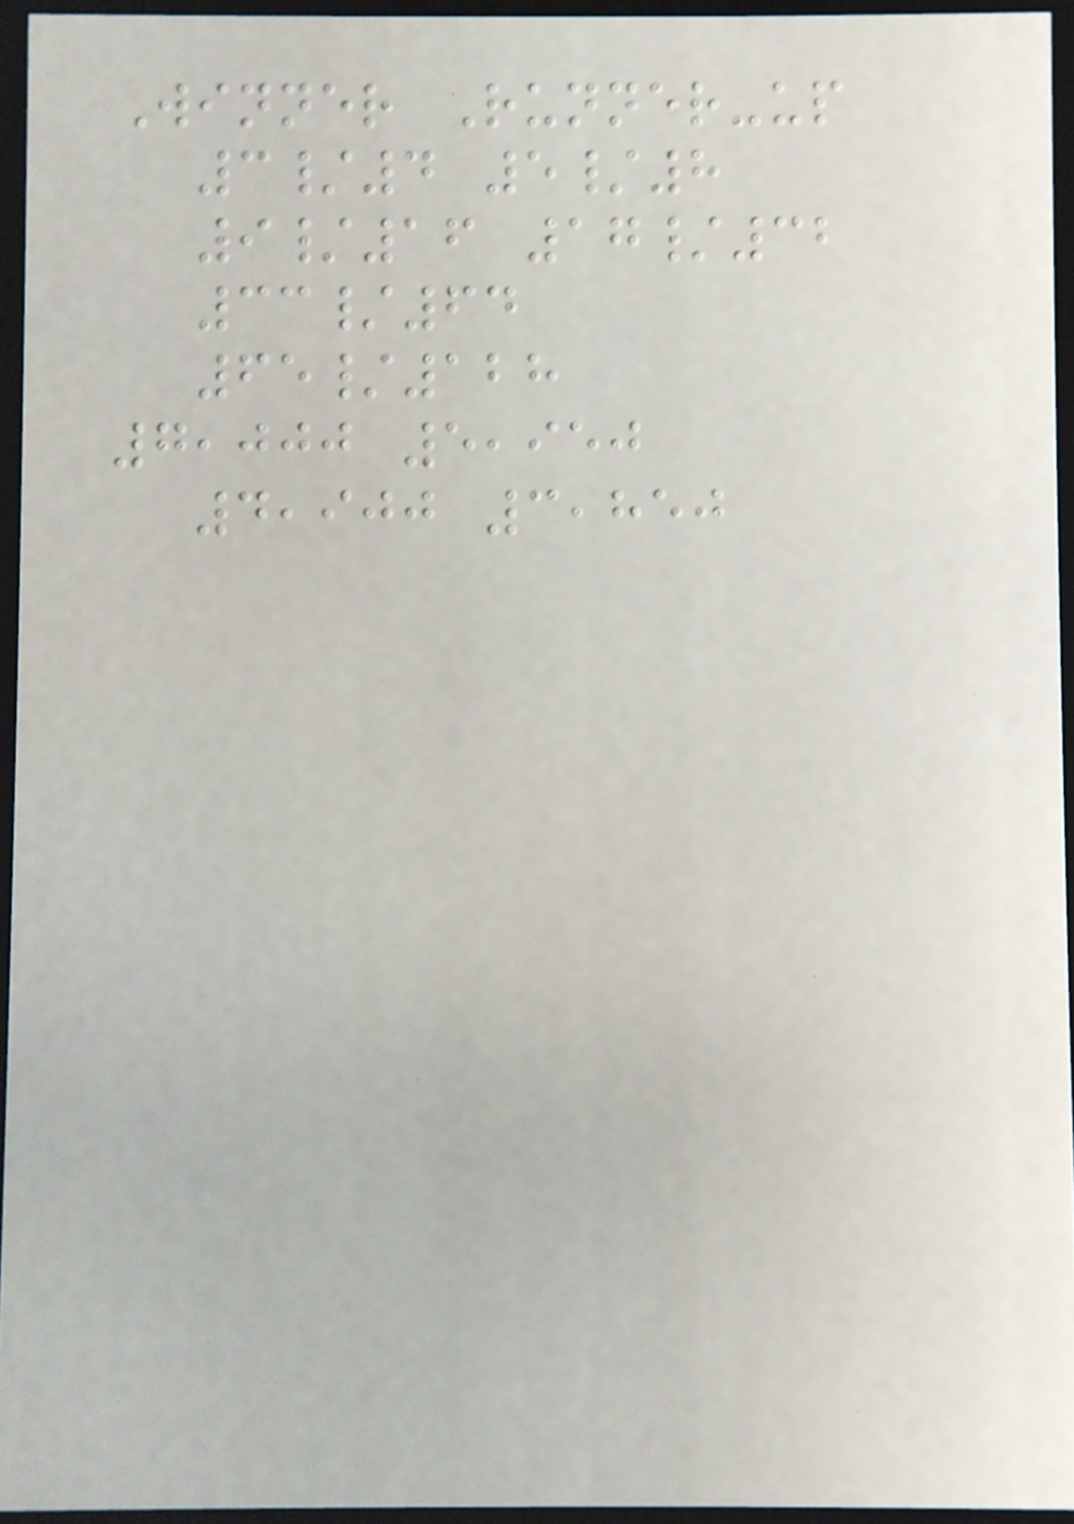Winner Runner-up
3/4 5/8
9/16 17/32
33/64
65/128
7,000 5,950
4,900 3,850
